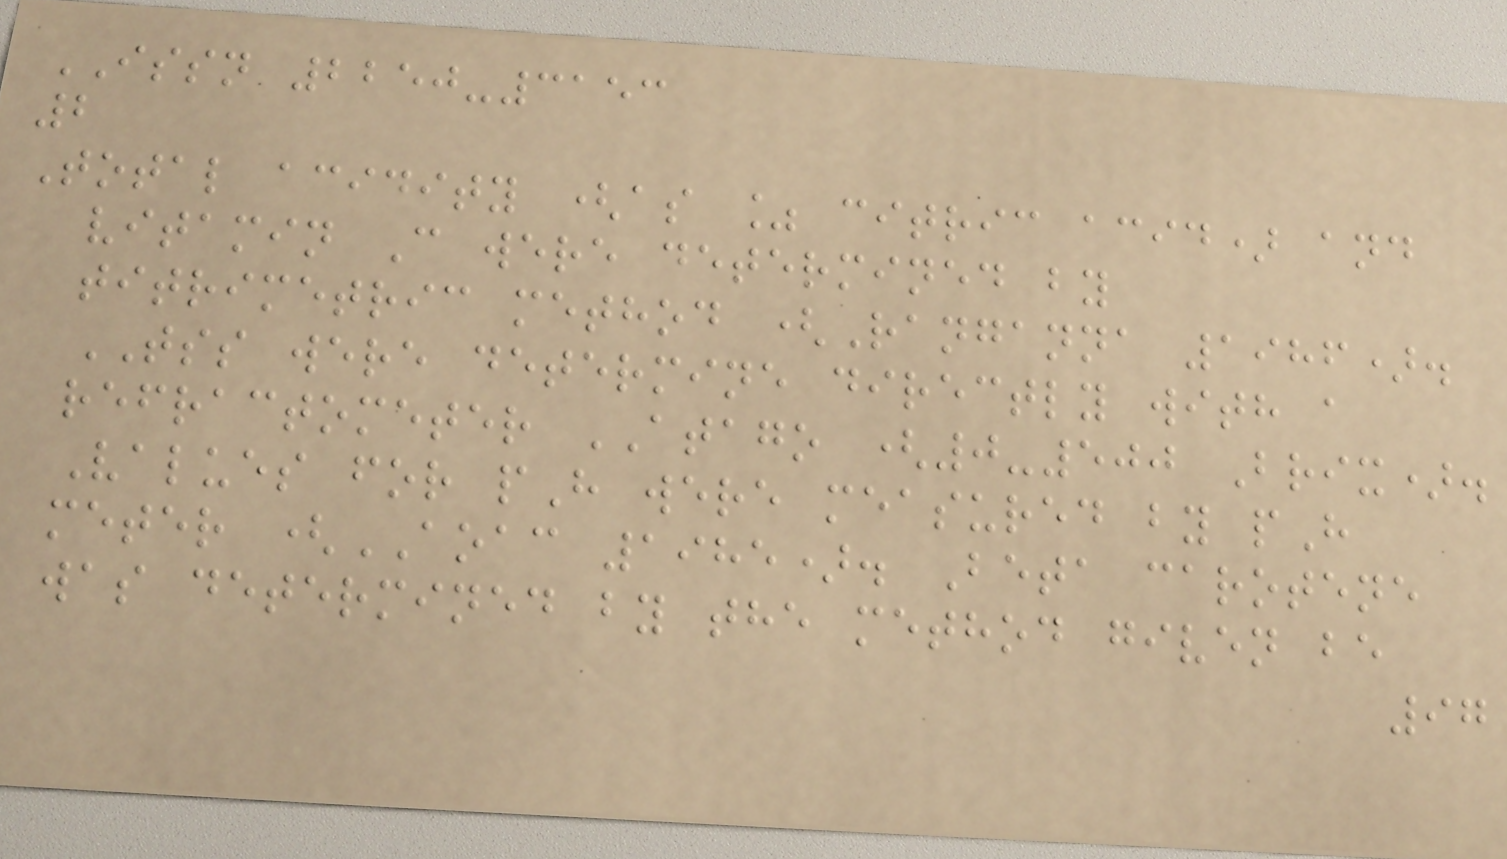ISSN 2250-3153
2
Total acidity (as % citric acid) and
vitamin C were determined by
titrimetric method (Ranganna 1986).
TSS were determine directly with a
refractometer ATAGO (0-500 Brix).
Values for pH were measured by pH
meter (AOAC 1985). Beta carotene
was determined by the method given be
97
